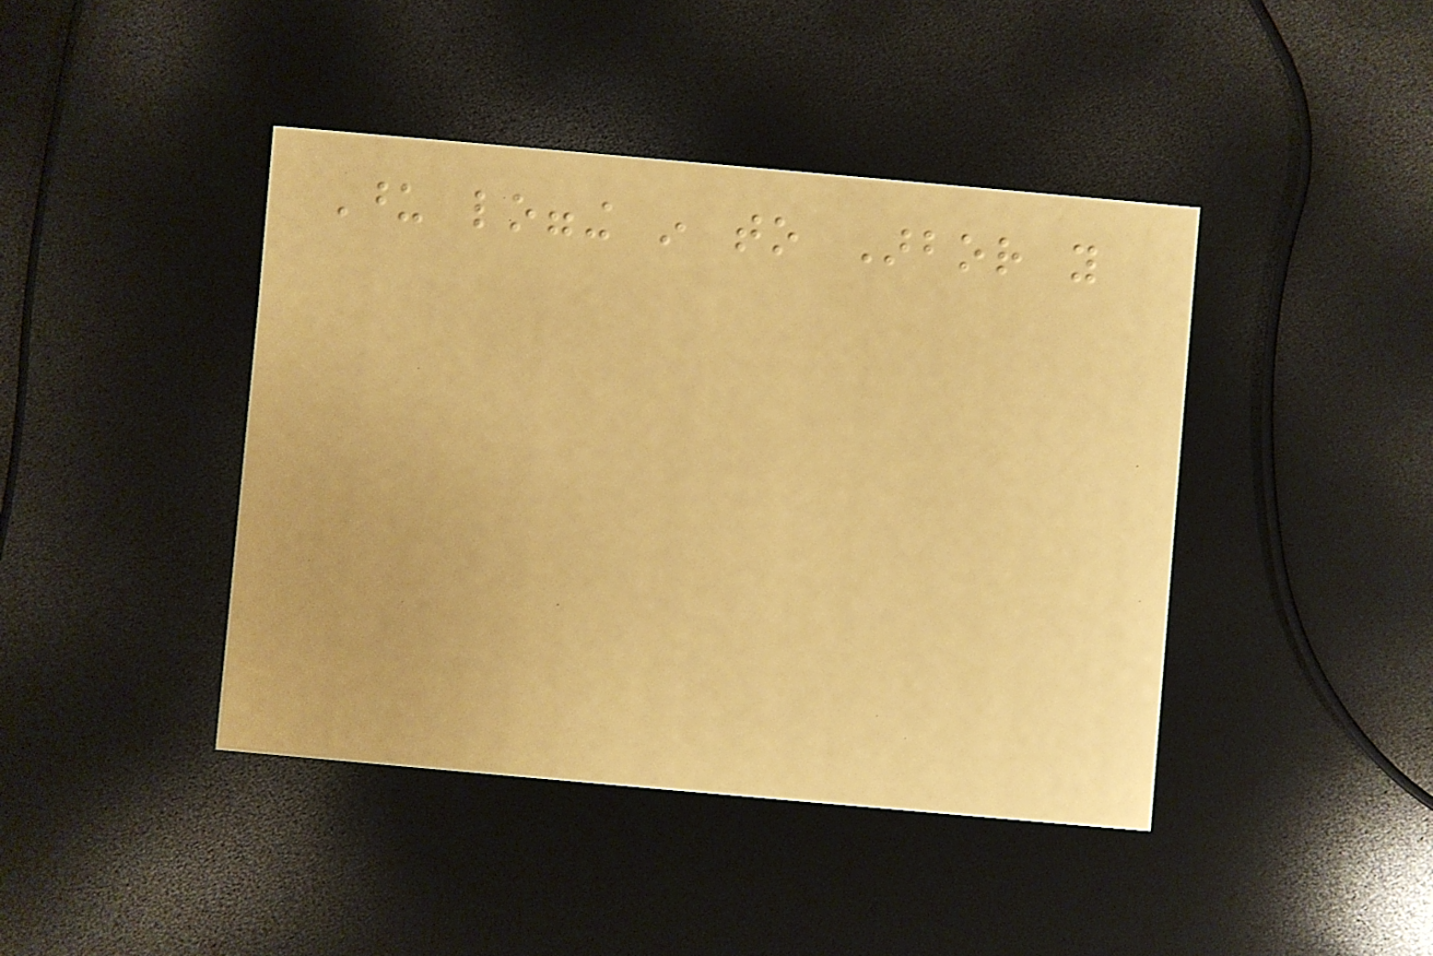Upon logging in to Arbor you
